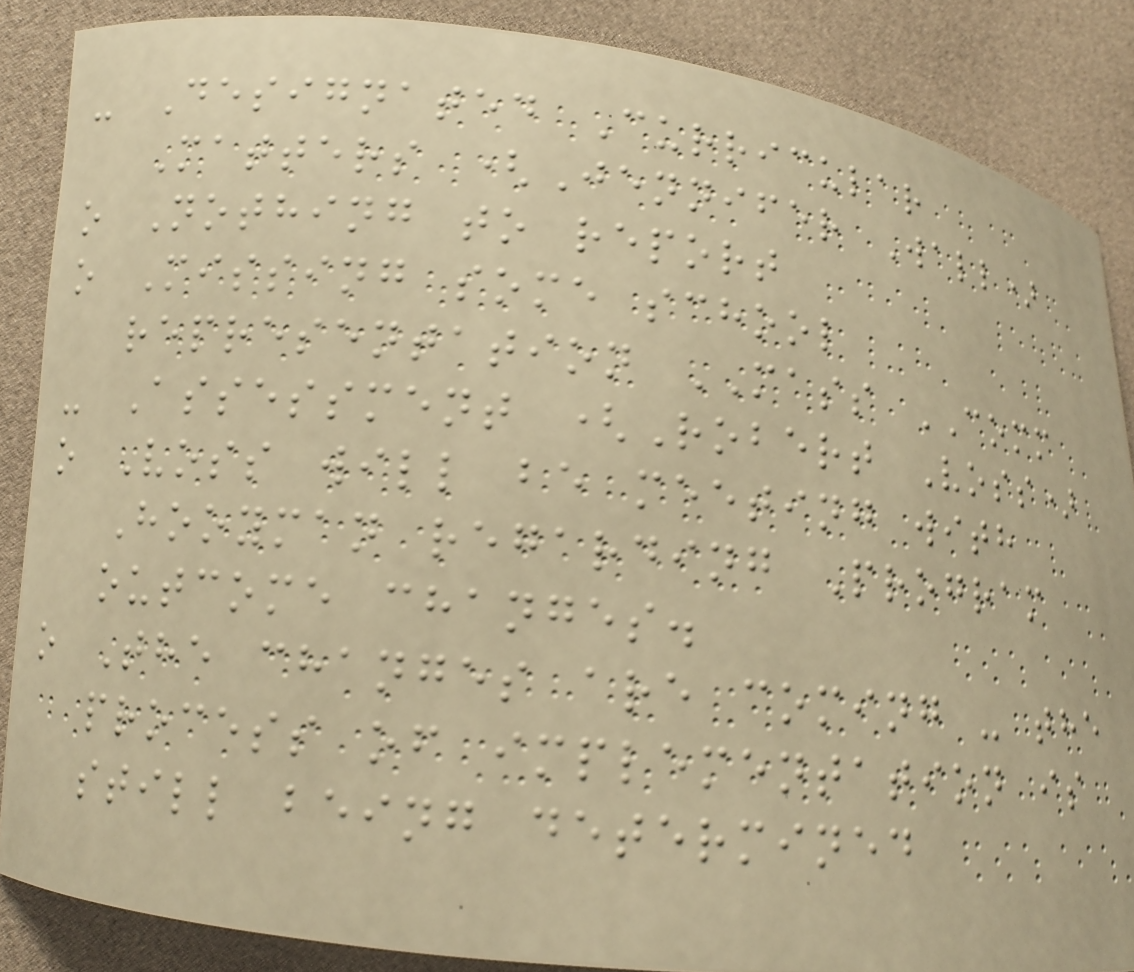- Designated Curricular
Matters (Jennifer Wall)
o Nothing to report
o Missing some school
representation MASS COMM
- Assessment (Robert Voss)
o Voss will be meeting with
Hooyman regarding Program
outcome changes.
o The changes are coming - the
process of implementation is
still being determined
